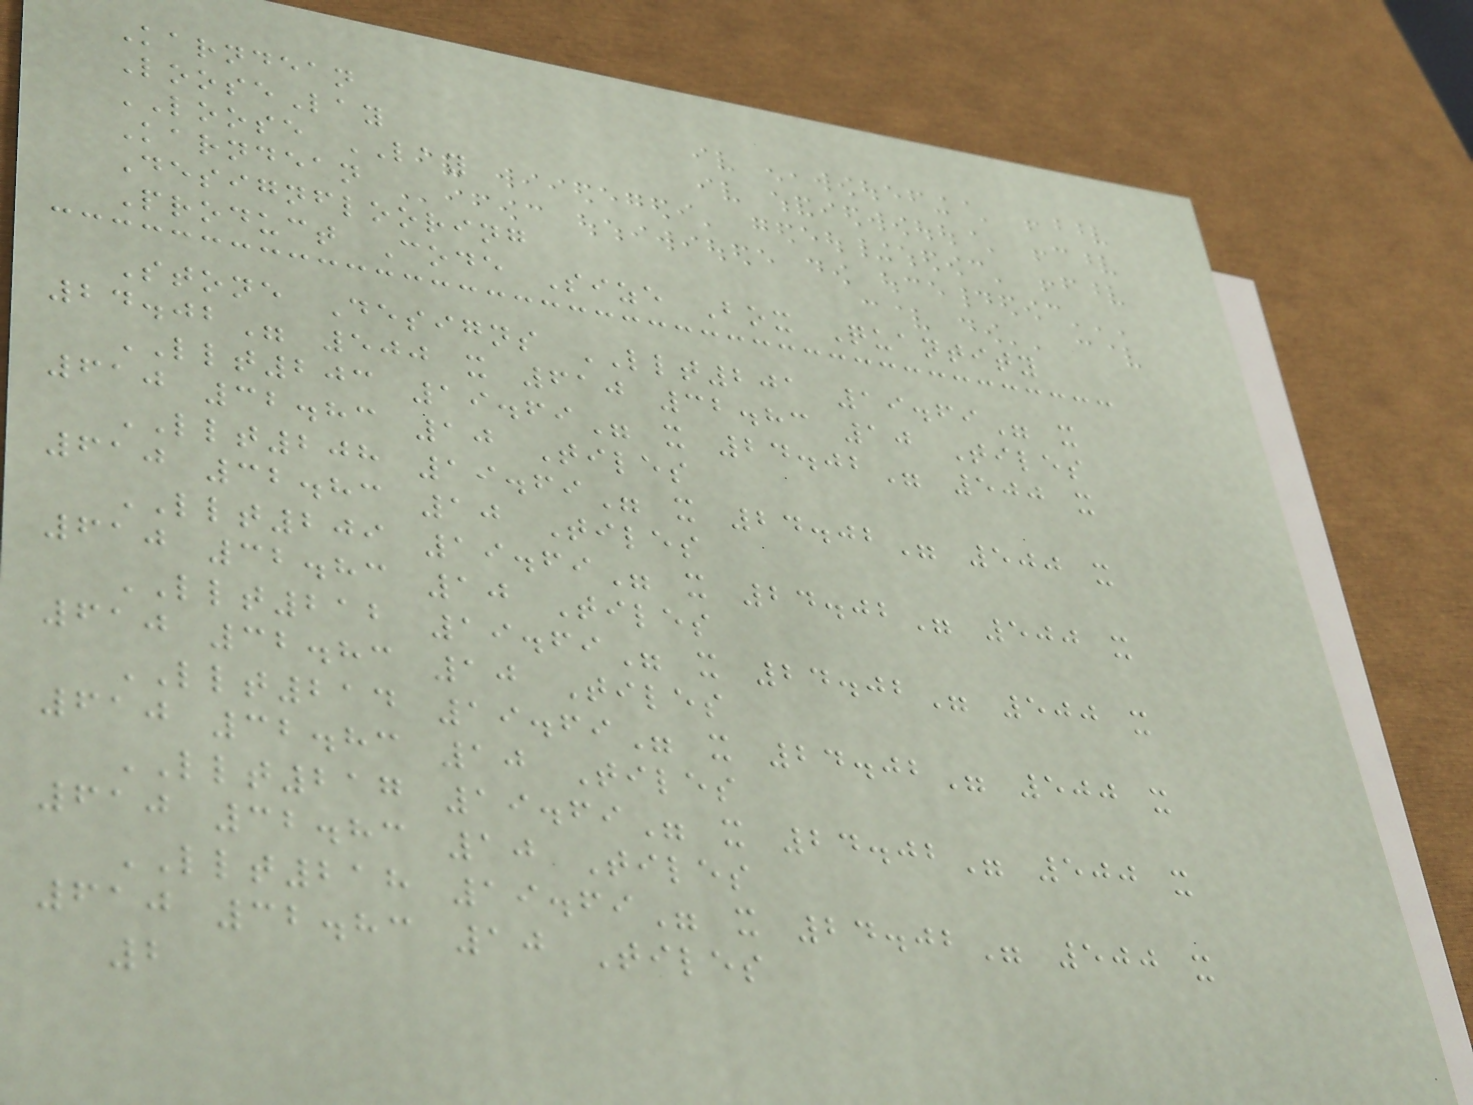Karndean
LooseLay
LOOSE LAY
Karndean
Designflooring
Product Code Size Box Quantity
Stone Designs LLT201 19.69" x
24.02" 500 x 610 32.83 10 Tiles
LLT203 19.69" x 24.02" 500 x
610 32.83 10 Tiles
LLT208 19.69" x 24.02" 500 x
610 32.83 10 Tiles
LLT209 19.69" x 24.02" 500 x
610 32.83 10 Tiles
LLT212 19.69" x 24.02" 500 x
610 32.83 10 Tiles
LLT214 19.69" x 24.02" 500 x
610 32.83 10 Tiles
LLT217 19.69" x 24.02" 500 x
610 32.83 10 Tiles
LLT218 19.69" x 24.02" 500 x
610 32.83 10 Tiles
2
